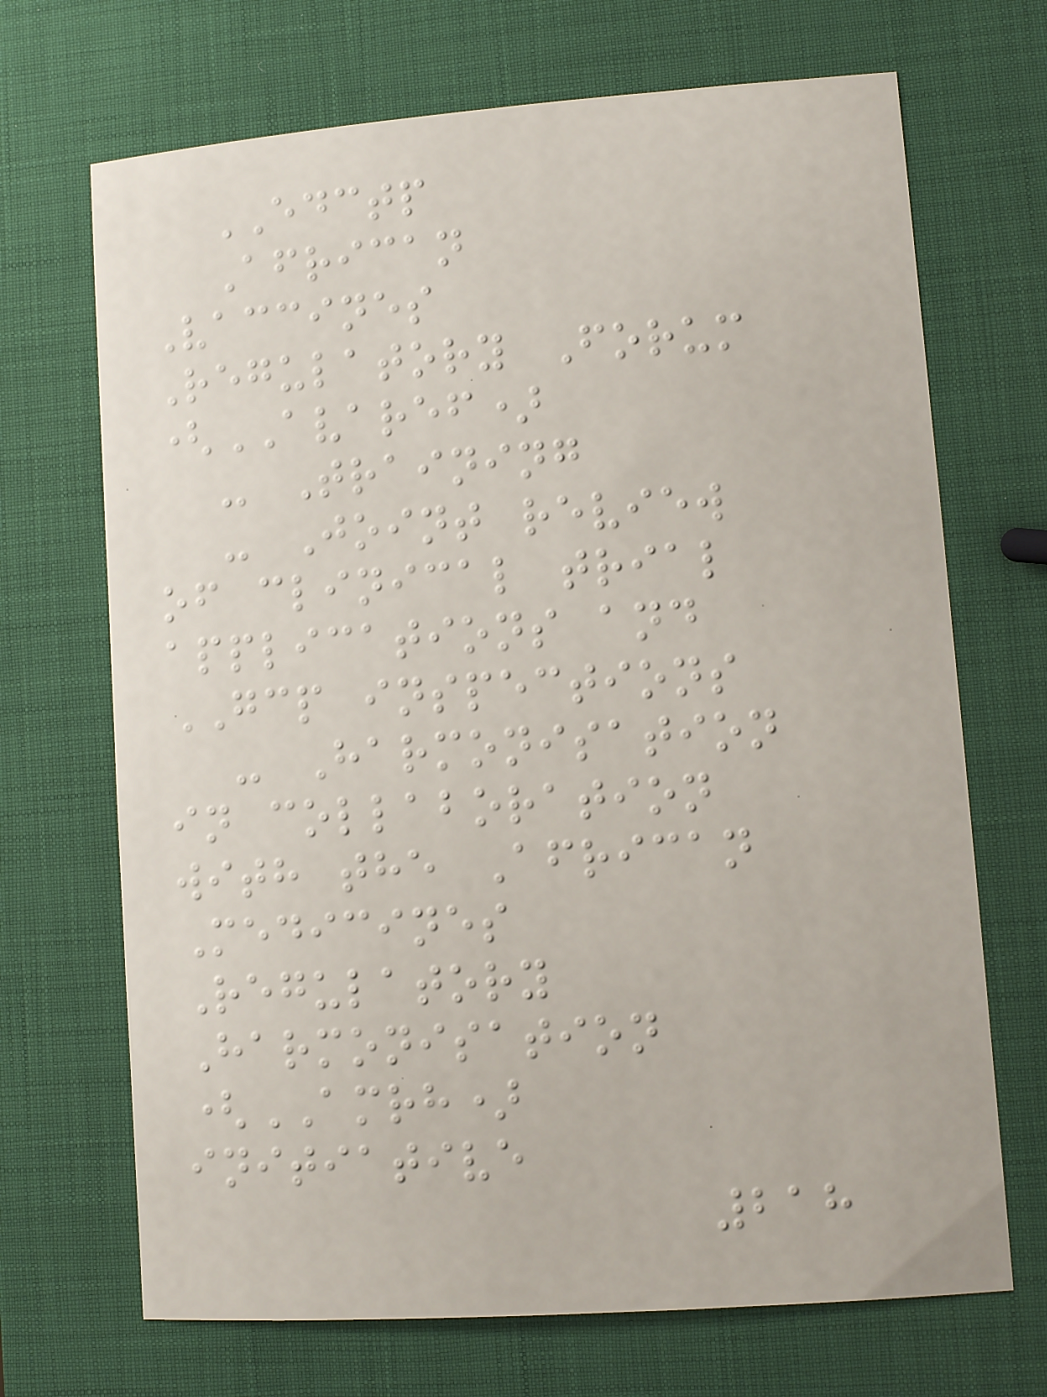EDCTP
African
Vaccines
Regulatory Forum
(AVAREF)
- Training
- Joint review
of clinical trial
applications and
GCP inspections
- Harmonisation
in collaboration
with the African
Medicines
Regulatory
Harmonisation
(AMRH)
initiative
218
